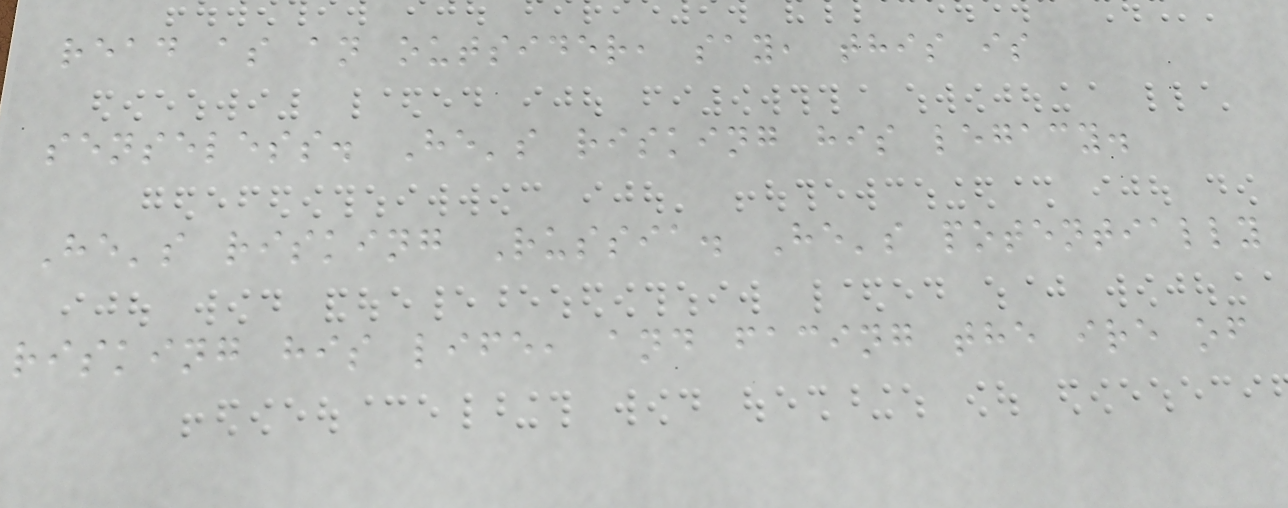read as an outsider, say, this is
senseless. He's risking his legacy.
He's risking Russia. He's potentially
risking his life, and facing the ire of
